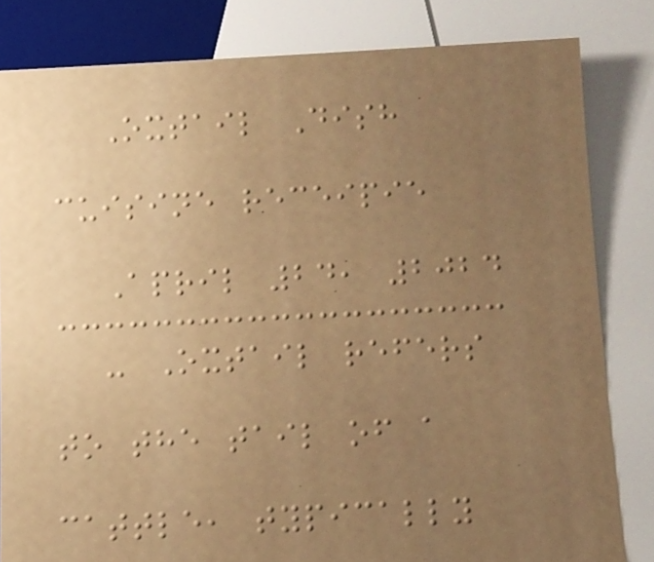Oxtail Dish
cuisine receipie
April 24, 2024
- Oxtail refers
to the tail of a
cattle, typically
